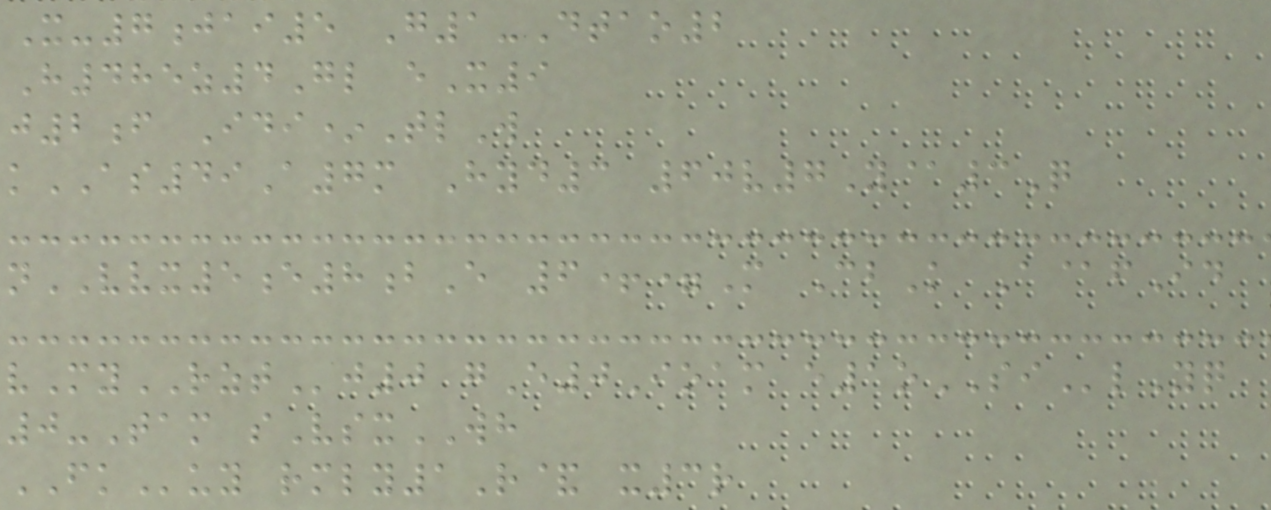X-7jai5 G1-Dtao2
H485z4Gl eX9
j2f Idi*TlW
kAS49A7m Hyd3 60v7Y@3Q
nVVX5e8bE 6+=M CbK A@fId
vMyRZTj0 gE0Ioam e1oSIlYq
0-Tam sVsxWH
FKuy rmly1R& x3r
